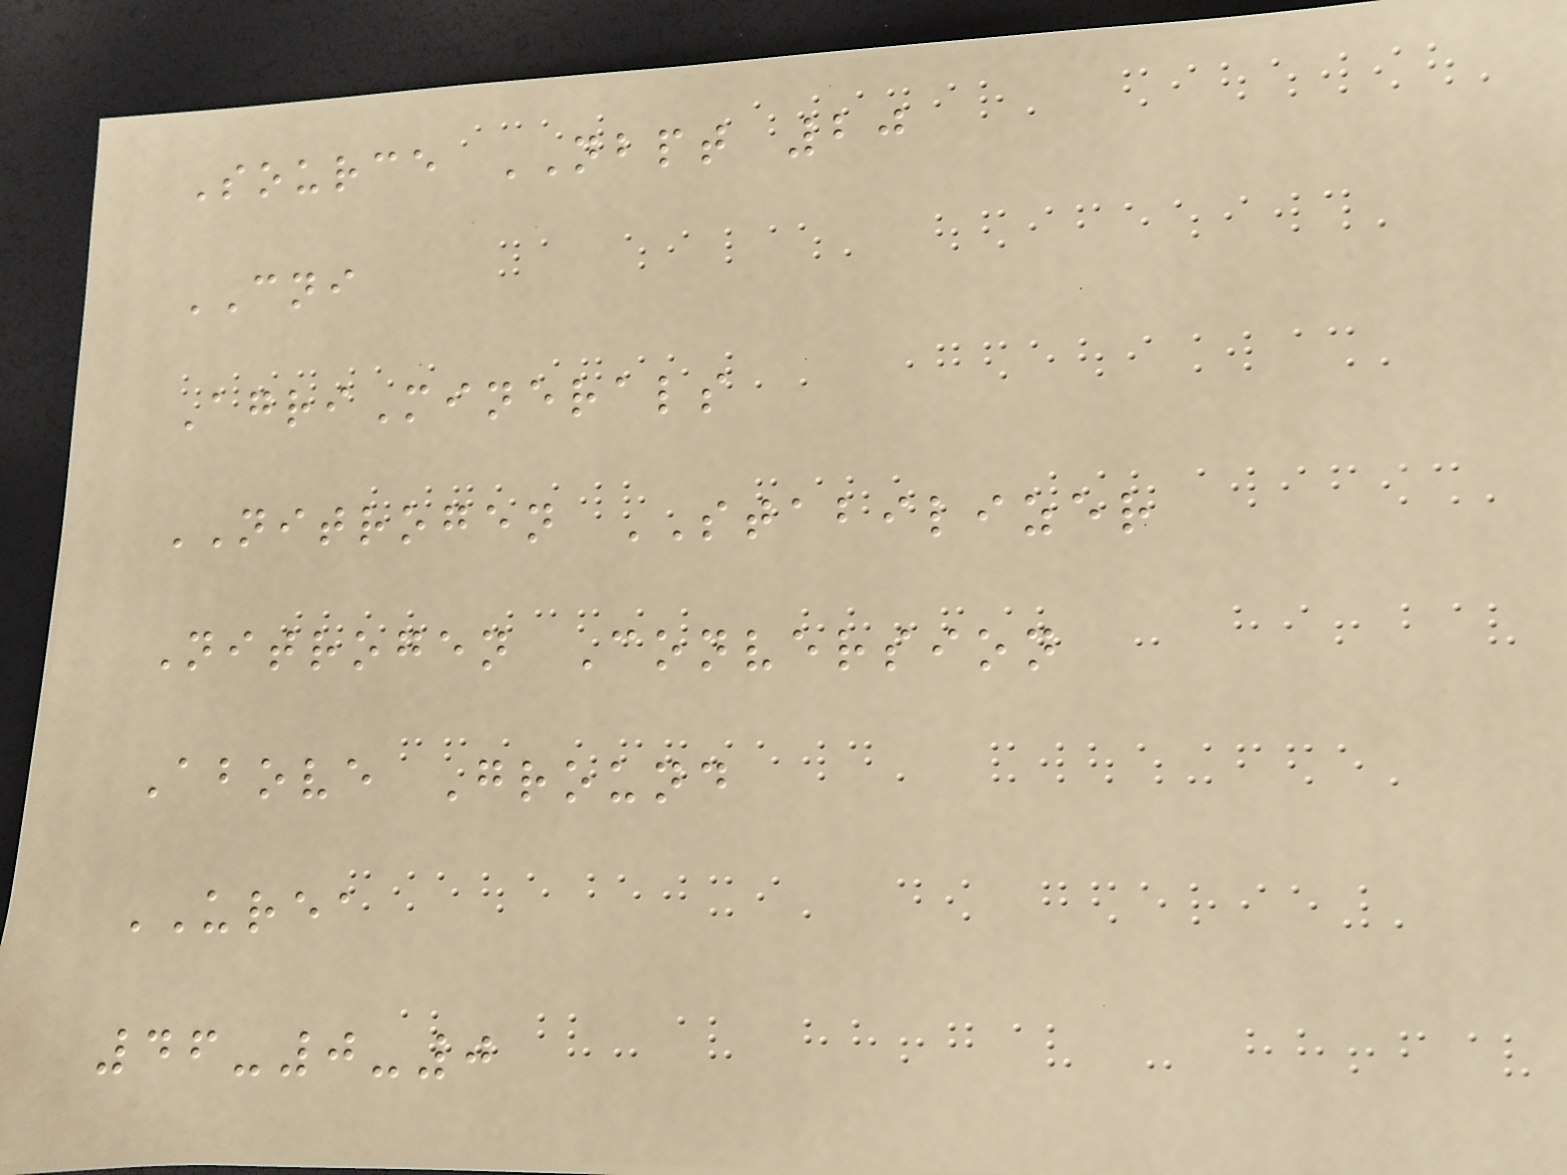Source NBPT 20
CNI
AgriMinerals
NITROGEN STABILIZER
Nitrogen Conversion
Above Ground
UREA
46-0-0
